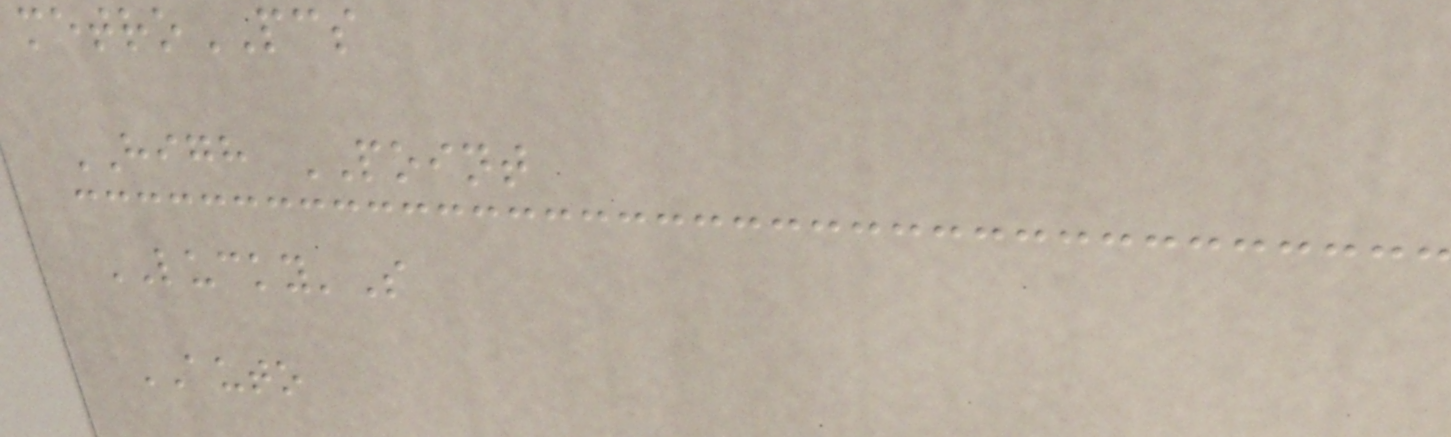metroPCS
HIGH POINT
LUCKY'S
AUTO
